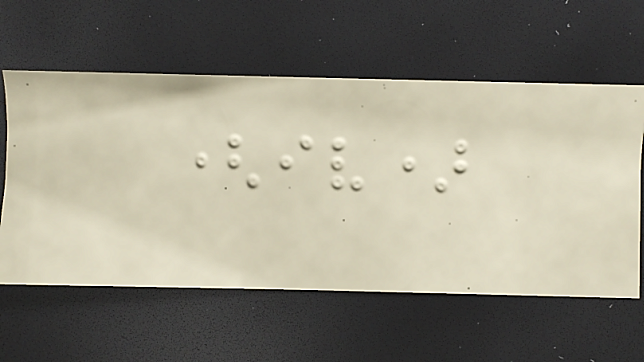(iv)
